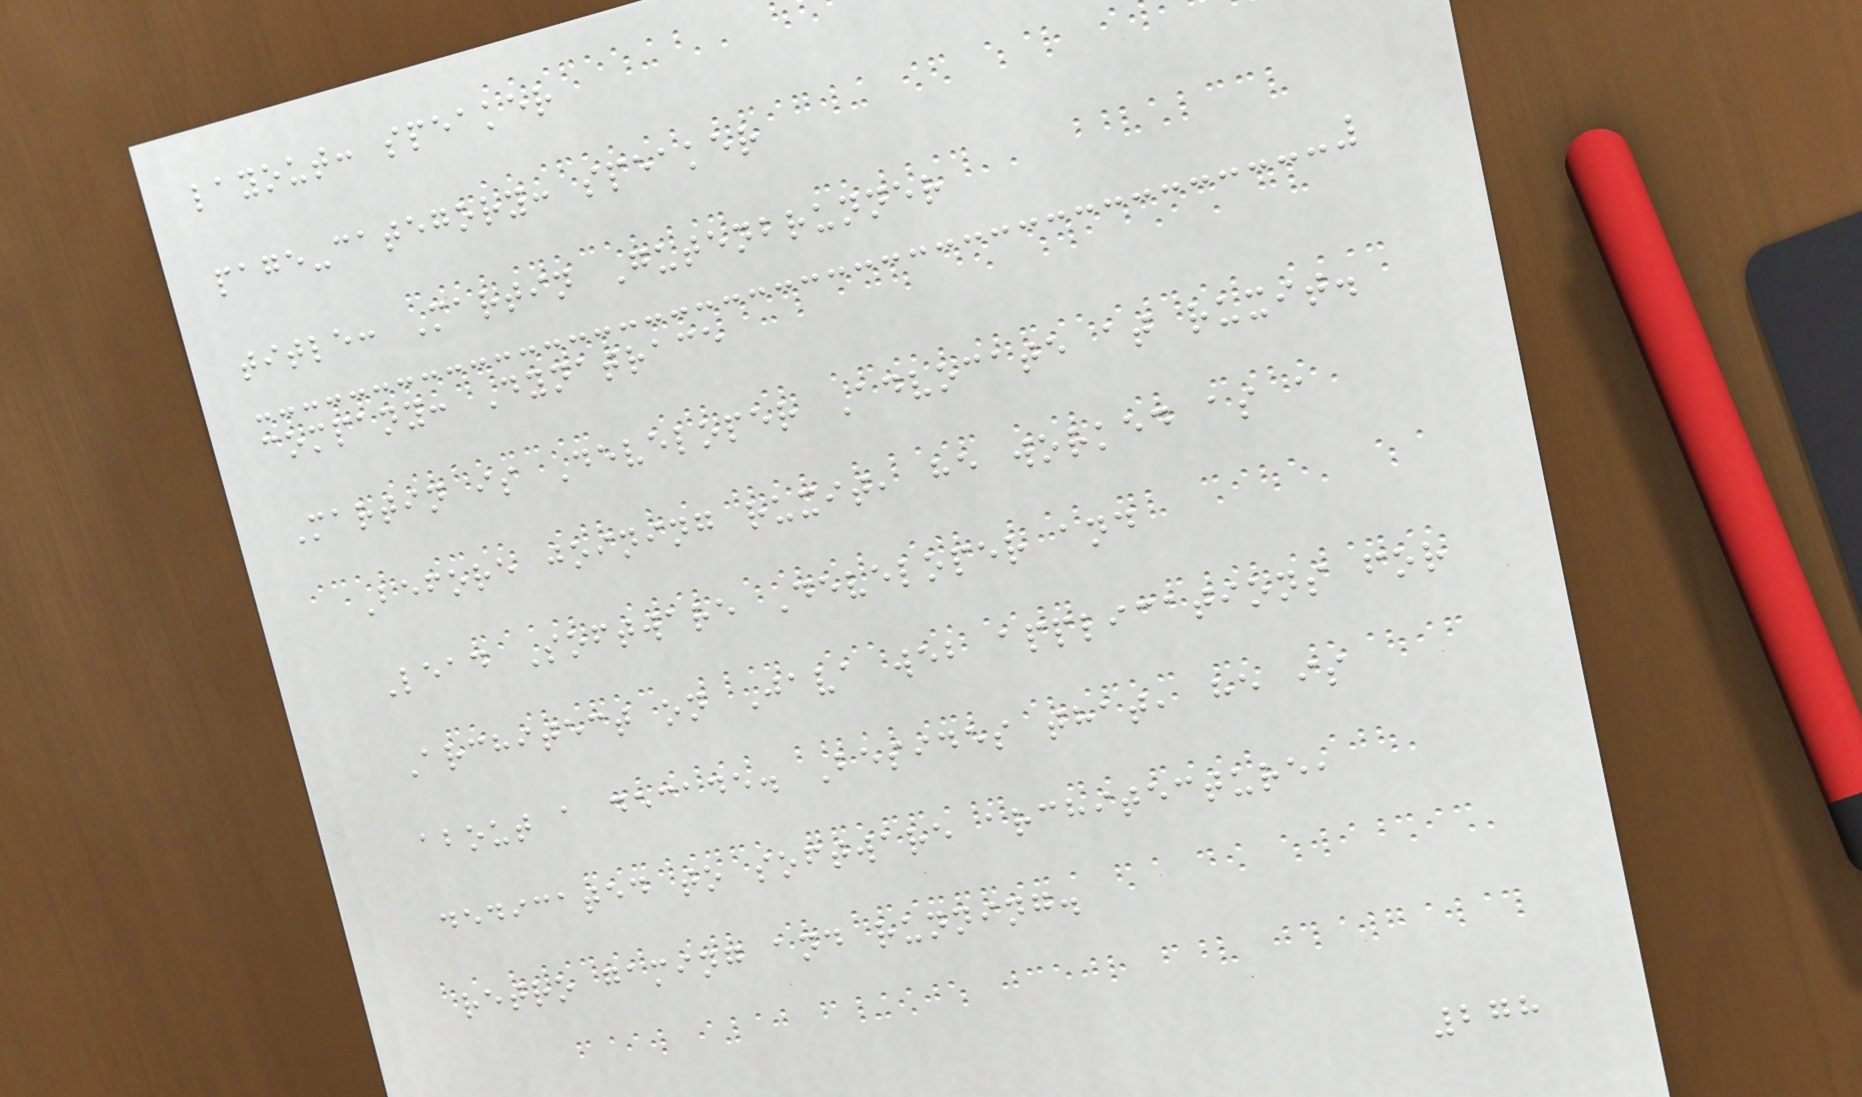layout: speaker
page-category: speaker
title: Martin Gutenbrunner
company: Dynatrace
Martin is Developer Advocate at ruxit.
Before joining ruxit, he worked as a
Lead Software Developer and
Architect on Java web applications for
about a decade. Besides that, he is
dedicated to software architecture,
retro gaming and running.
278
